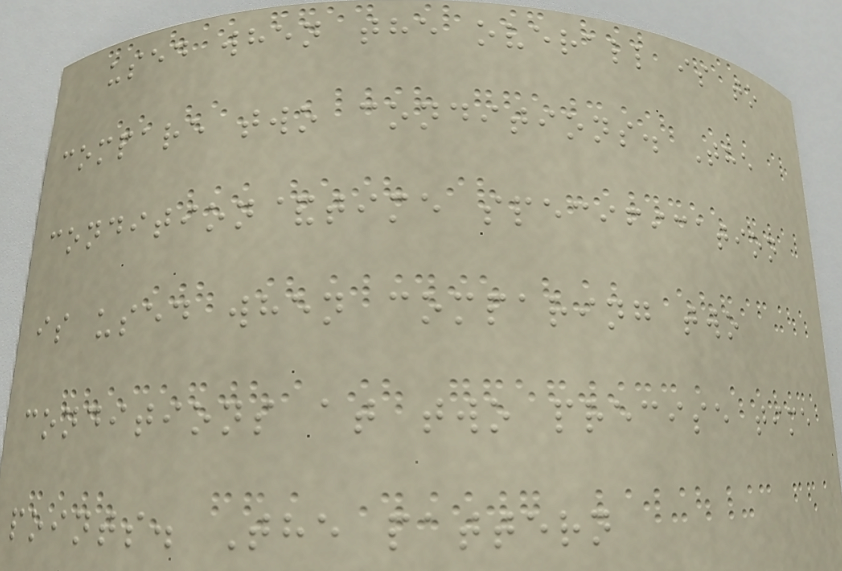used when the overall is to
compare two conditions. The
condition&time specification
is used when comparing two
conditions at two precise time
points. The pattern
